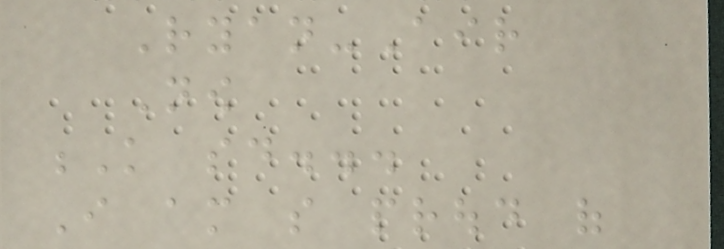Ryan-Air
Now
K said...
I am so proud of
